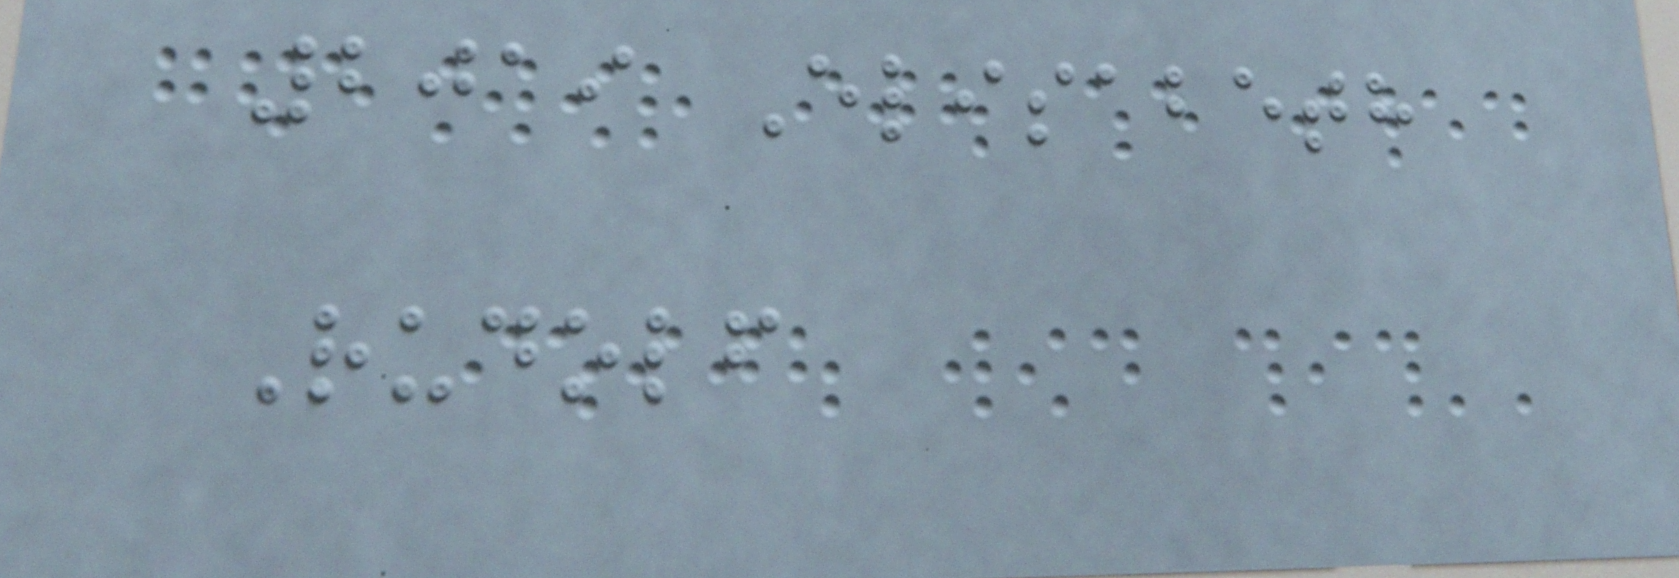2019 Elisabeth
Rudolf
